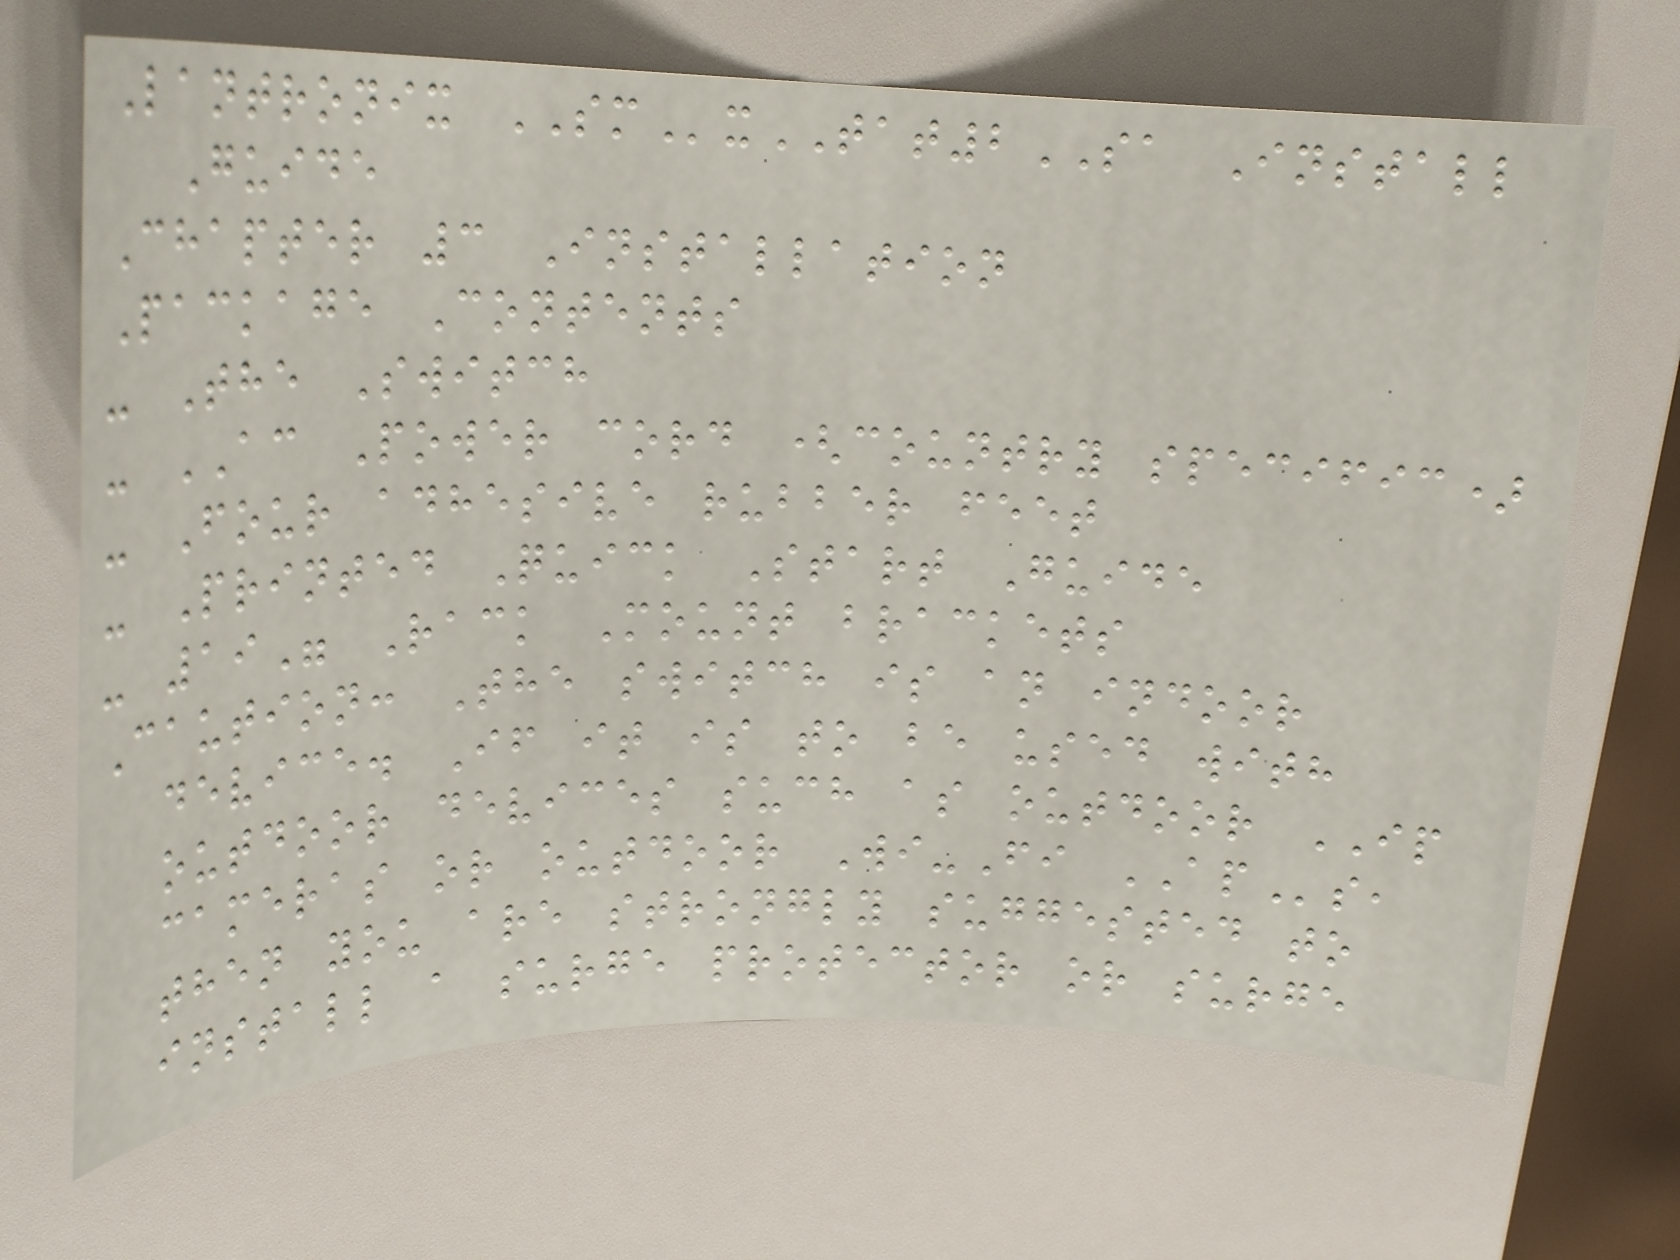Lantronix SMxTAT2SA Install
Guide
Chapter 3 Installation
Package Contents
- The Switch
- AC Power cord (country specific)
- Four adhesive rubber feet
- Printed Quick Start Guide
- 19" Rack Mount brackets
Caution: The switch is an indoor
device. If it is to be used with
outdoor devices such as outdoor IP
cameras or outdoor Wi-Fi APs,
then you are strongly suggested to
install a surge protector or surge
